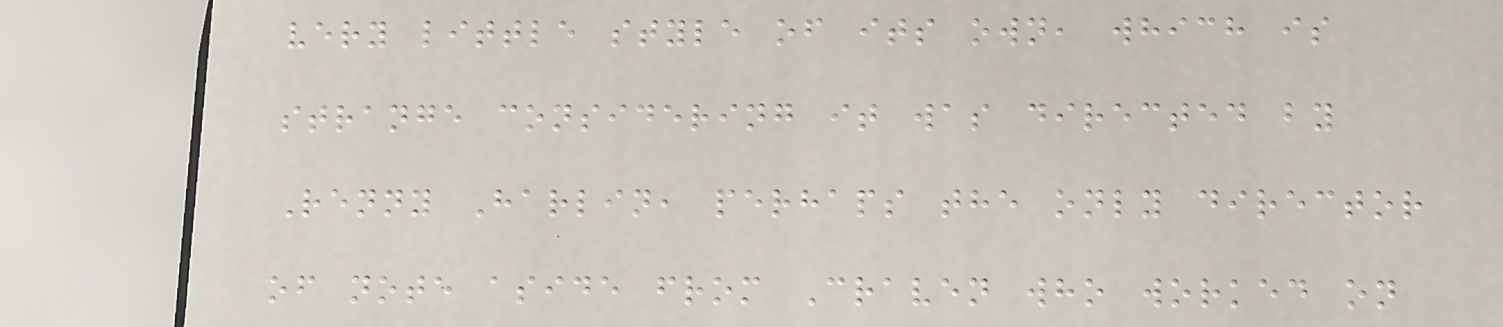very little style of its own, which is
strange considering it was directed by
Renny Harlin, perhaps the only director
of note aside from Craven who worked on
